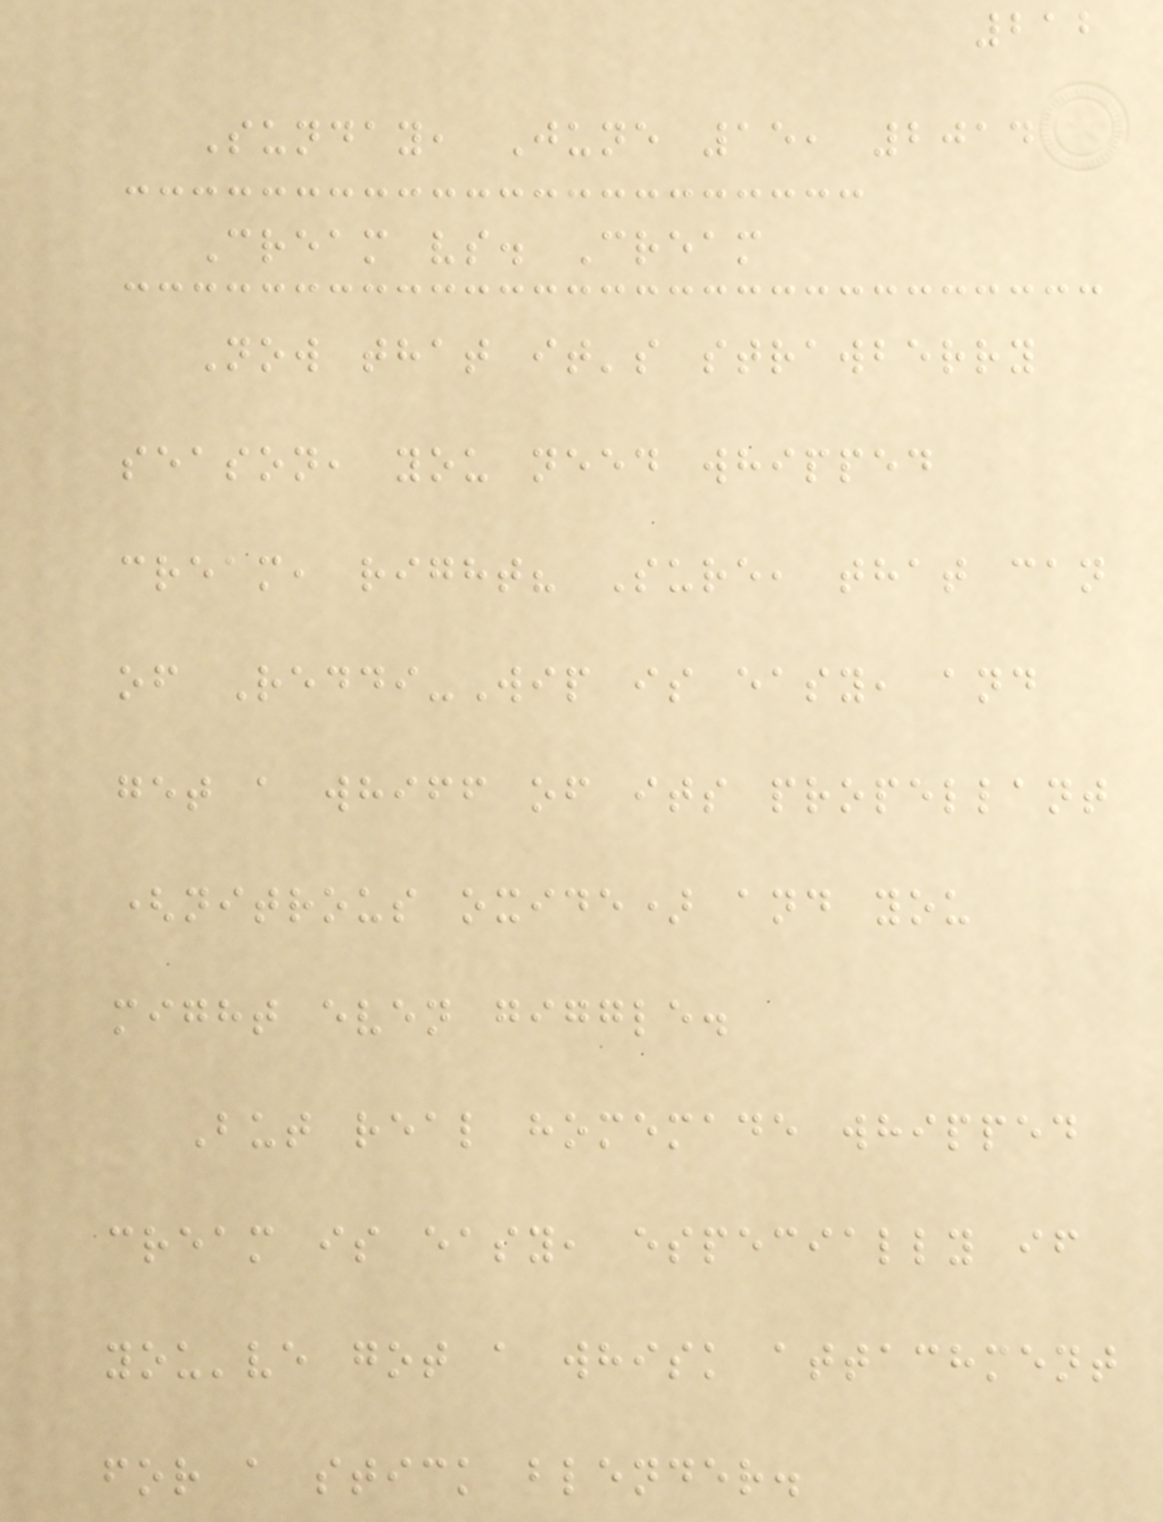212
Sunday, June 15, 2014
Cream vs. Cream
Now that it's strawberry
season, you need whipped
cream, right? Sure, that can
of Reddi-Wip is easy, and
get a whiff of its propellant
(nitrous oxide) and you
might even giggle.
But real homemade whipped
cream is easy, especially if
you've got a whisk attachment
for a stick blender.
